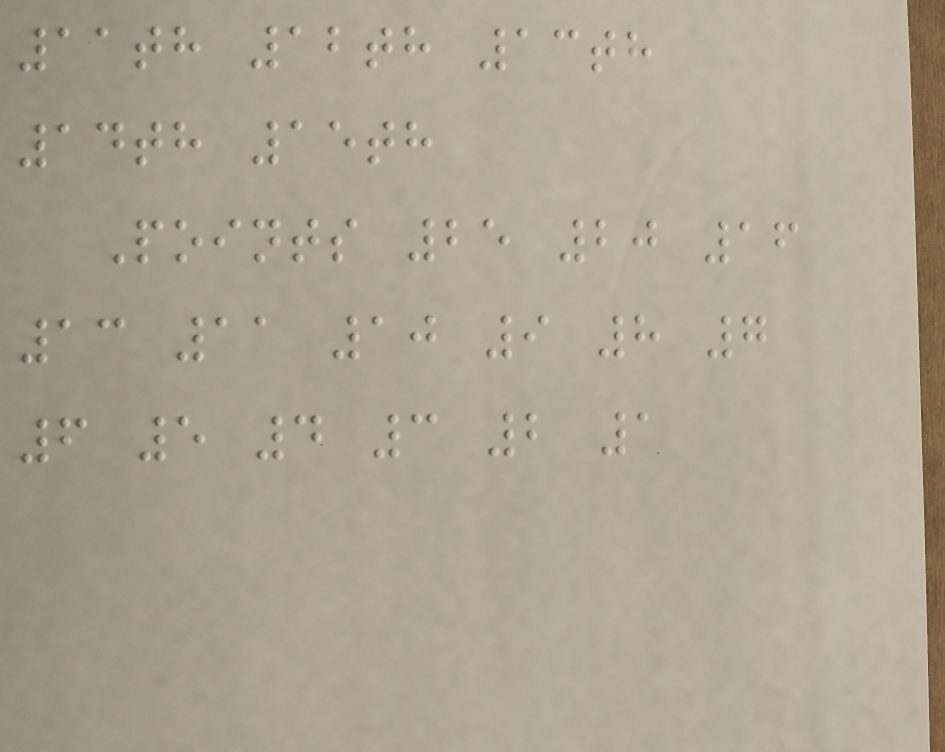11th 12th 13th
14th 15th
Points 25 20 16
13 11 10 9 8 7
6 5 4 3 2 1
